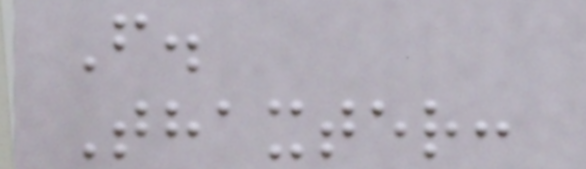F.
Thaxter:
